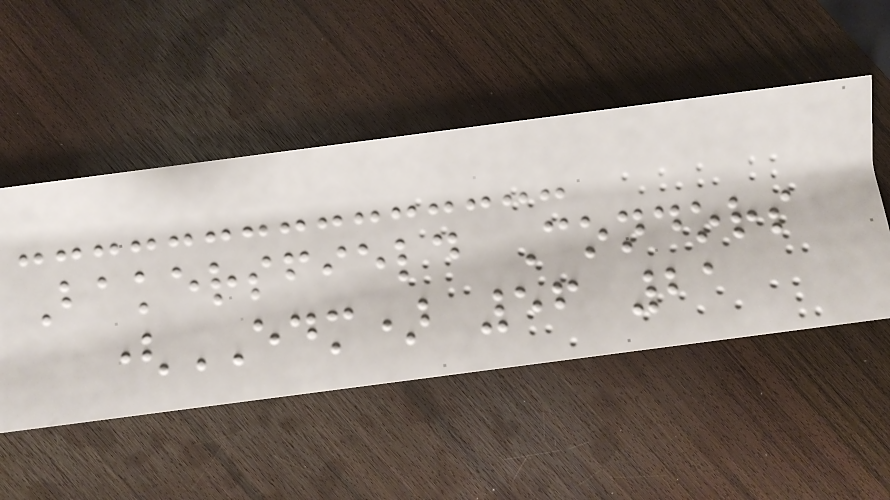Bakersfield Condors
(EDM) 56 21
